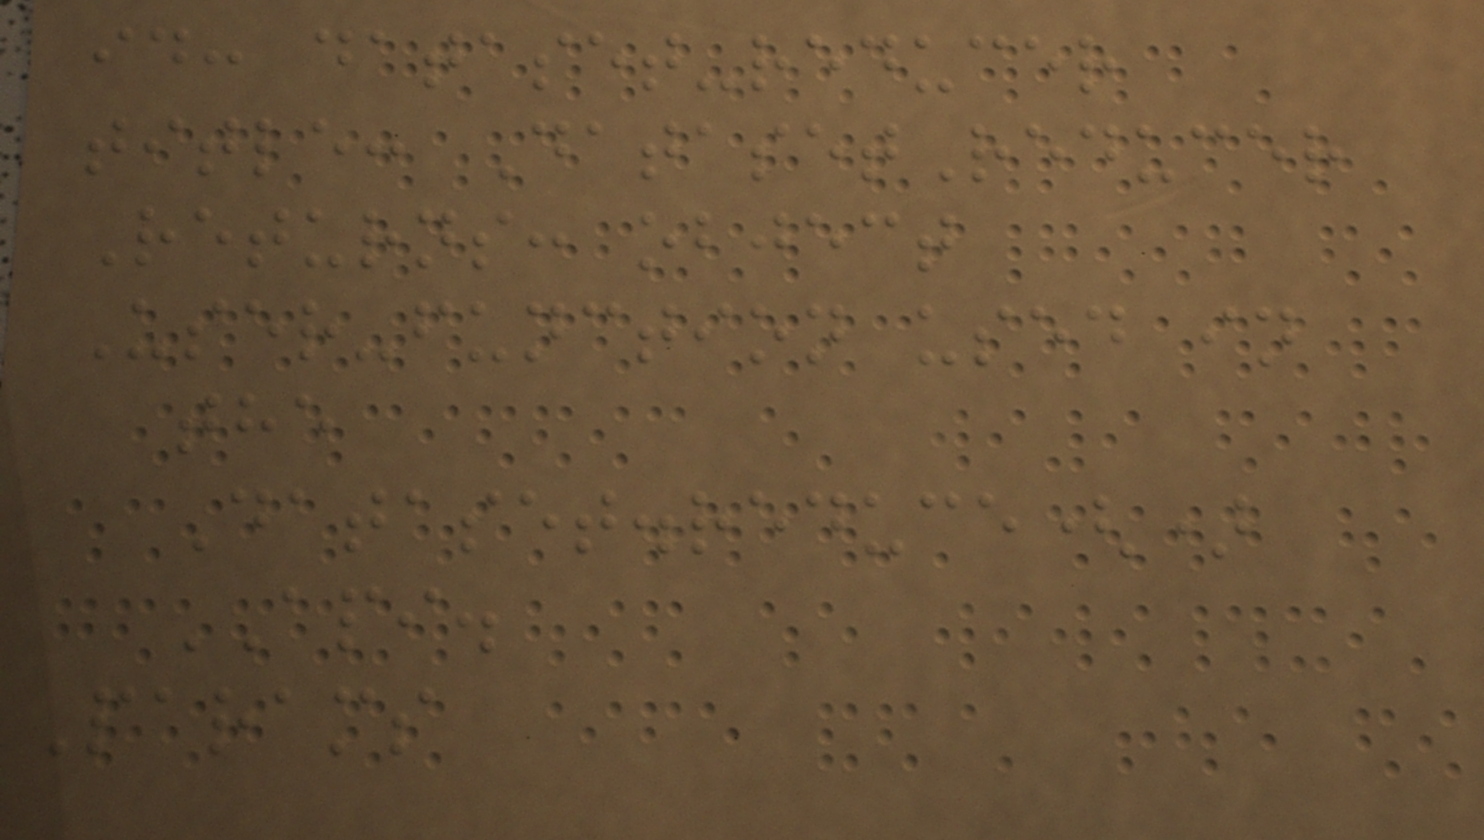id: dataset-reducer
title: DatasetReducer
Returns: object
User-function used in
the
Dataset.reduce()
API.
Params
